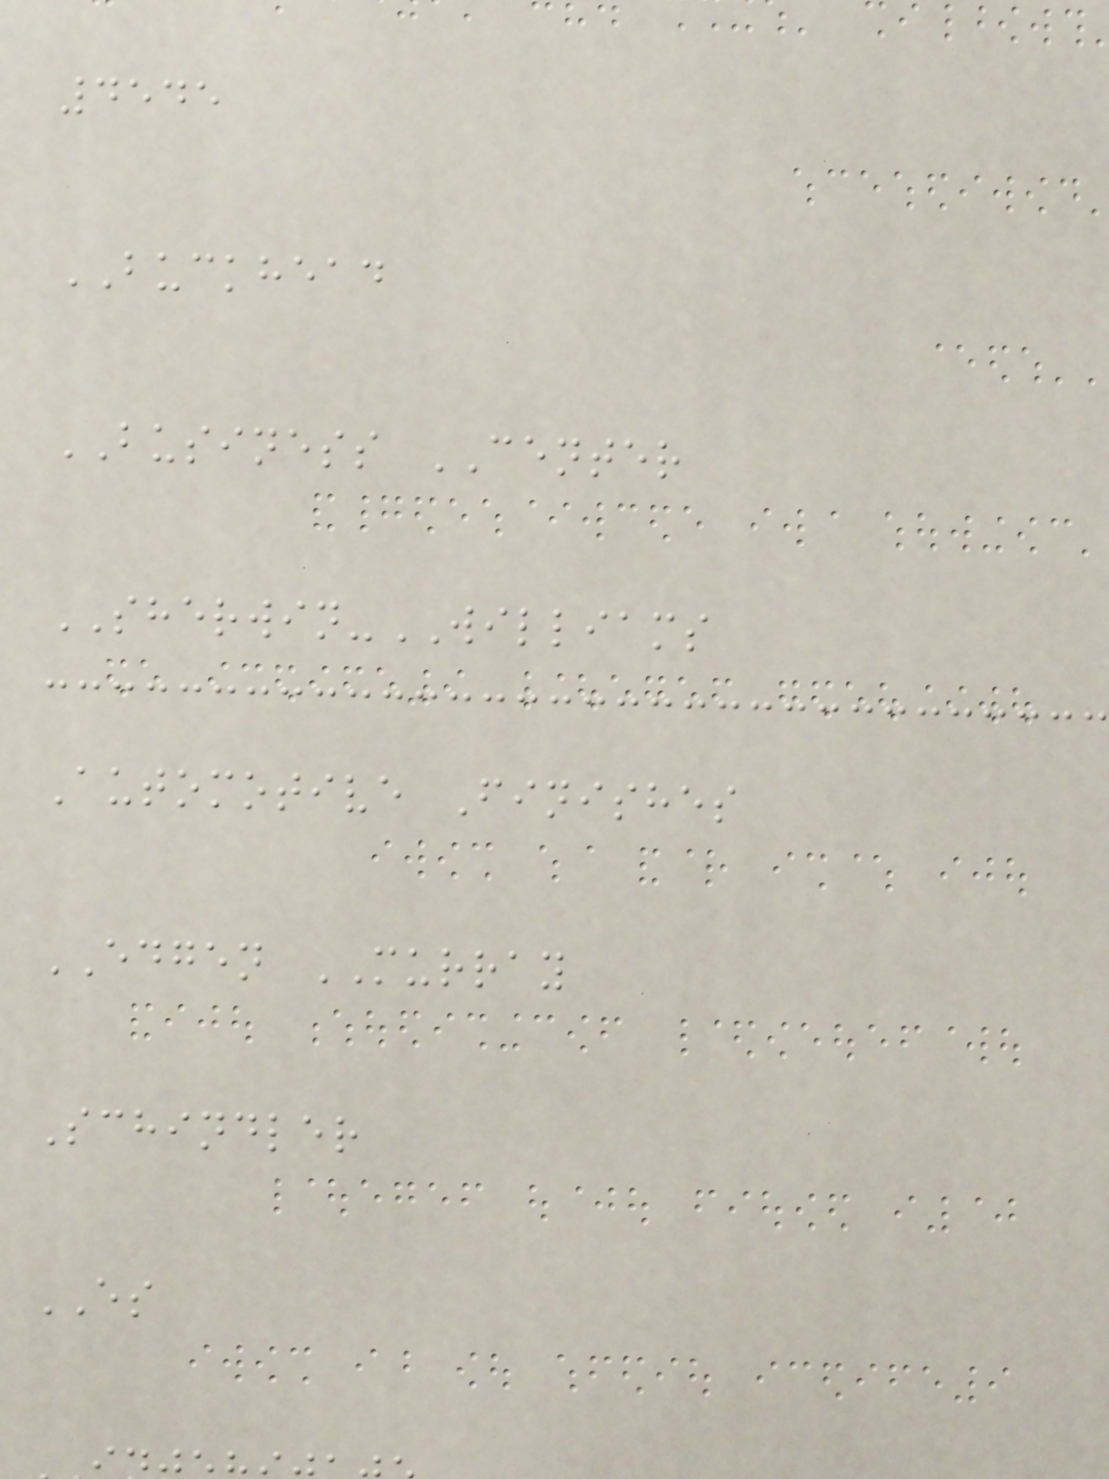4545
BUCKHEAD
BUSINESS CENTER
SHERWIN-WILLIAMS
Automotive Finishes
EDGEN MURRAY
Schindler
ES
